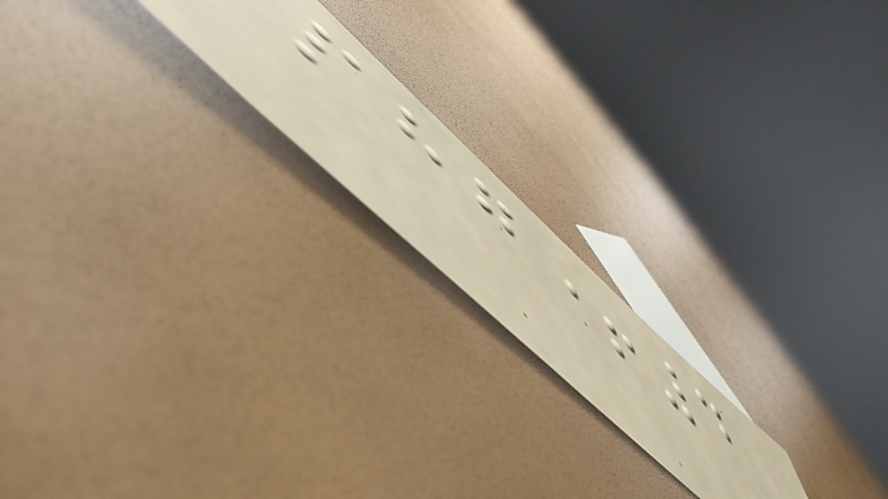phg+4
